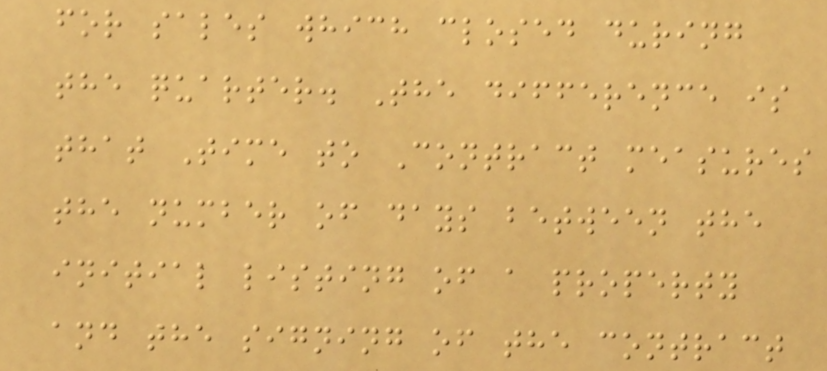for sales which closed during
the quarter. The difference is
that Time to Contract measures
the number of days between the
initial listing of a property
and the signing of the contract
